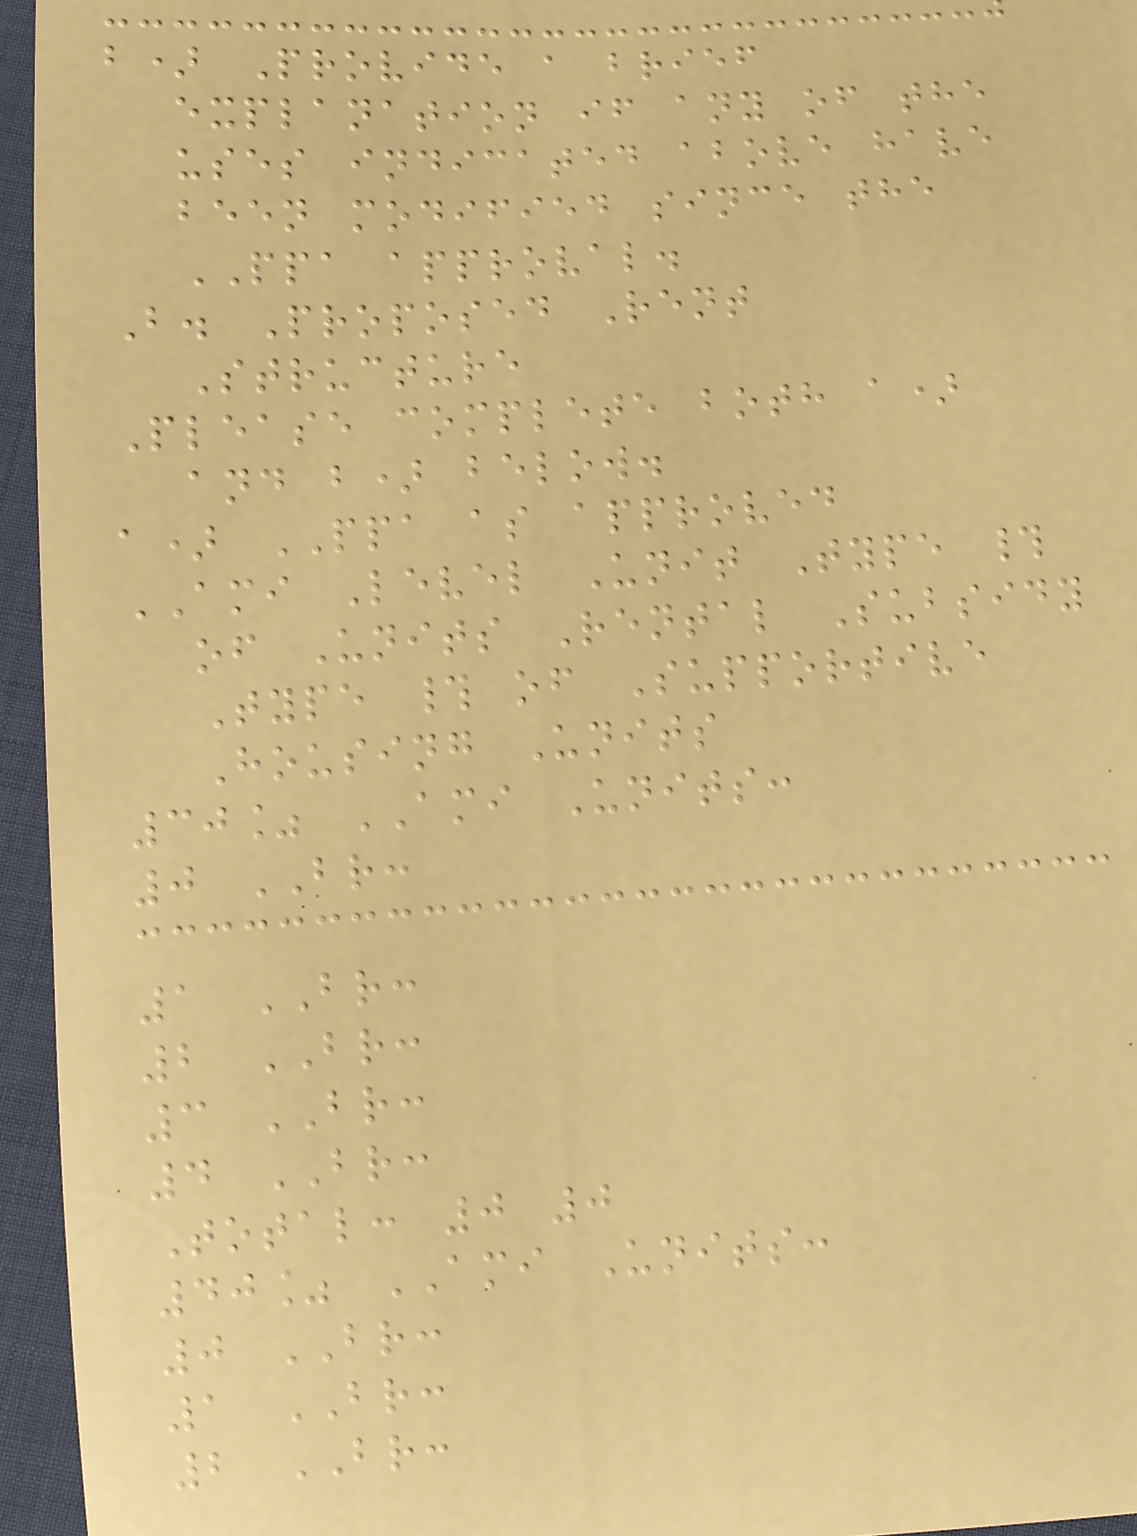b) Provide a brief
explanation if any of the
uses indicated above have
been modified since the
PPA approval.
B. Proposed Rent
Structure
Please complete both a)
and b) below.
a) PPA as approved
AMI Level Unit Type #
of Units Rental Subsidy
Type # of Supportive
Housing Units
30% AMI Units:
0 BR:
1 BR:
2 BR:
3 BR:
4 BR:
Total: 0 0
40% AMI Units:
0 BR:
1 BR:
2 BR:
